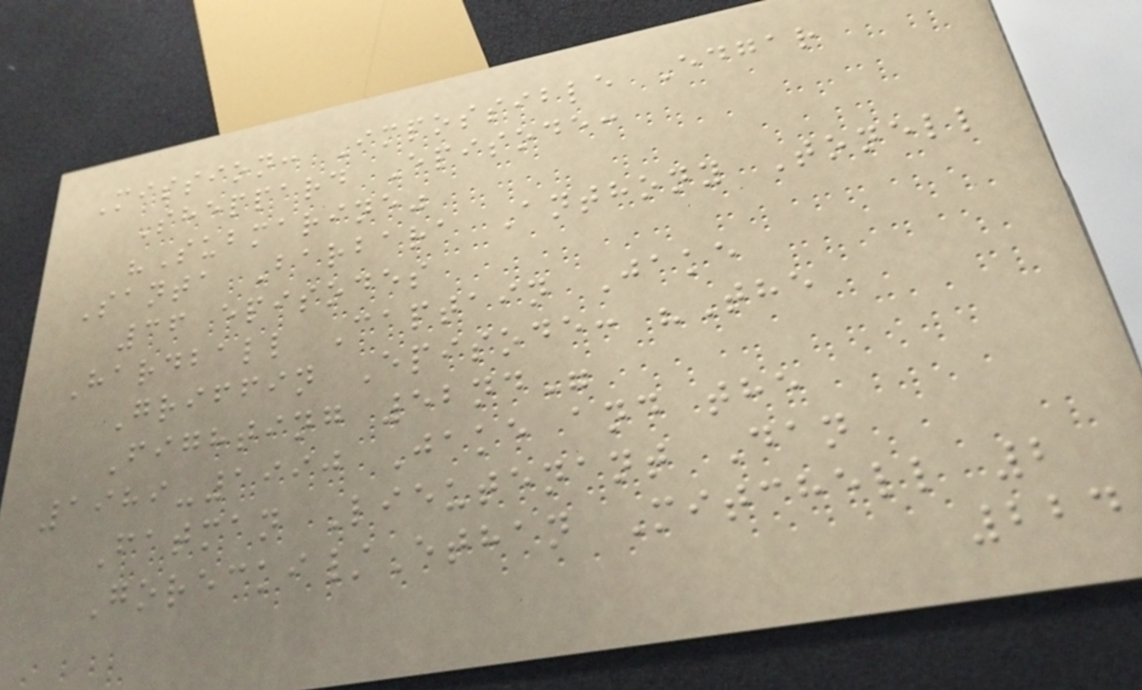Mission: Impossible Edgar
Sheppard Episode:
"Submarine"
Santa Barbara Anthony Tonell
36 episodes
Hardball Captain Jake
Griffin Episode: "The
Fighting 52nd"
1989-1990 Jake and the
Fatman Lieutenant Dan
Gorecki/Ethan Mitchell 2
224
